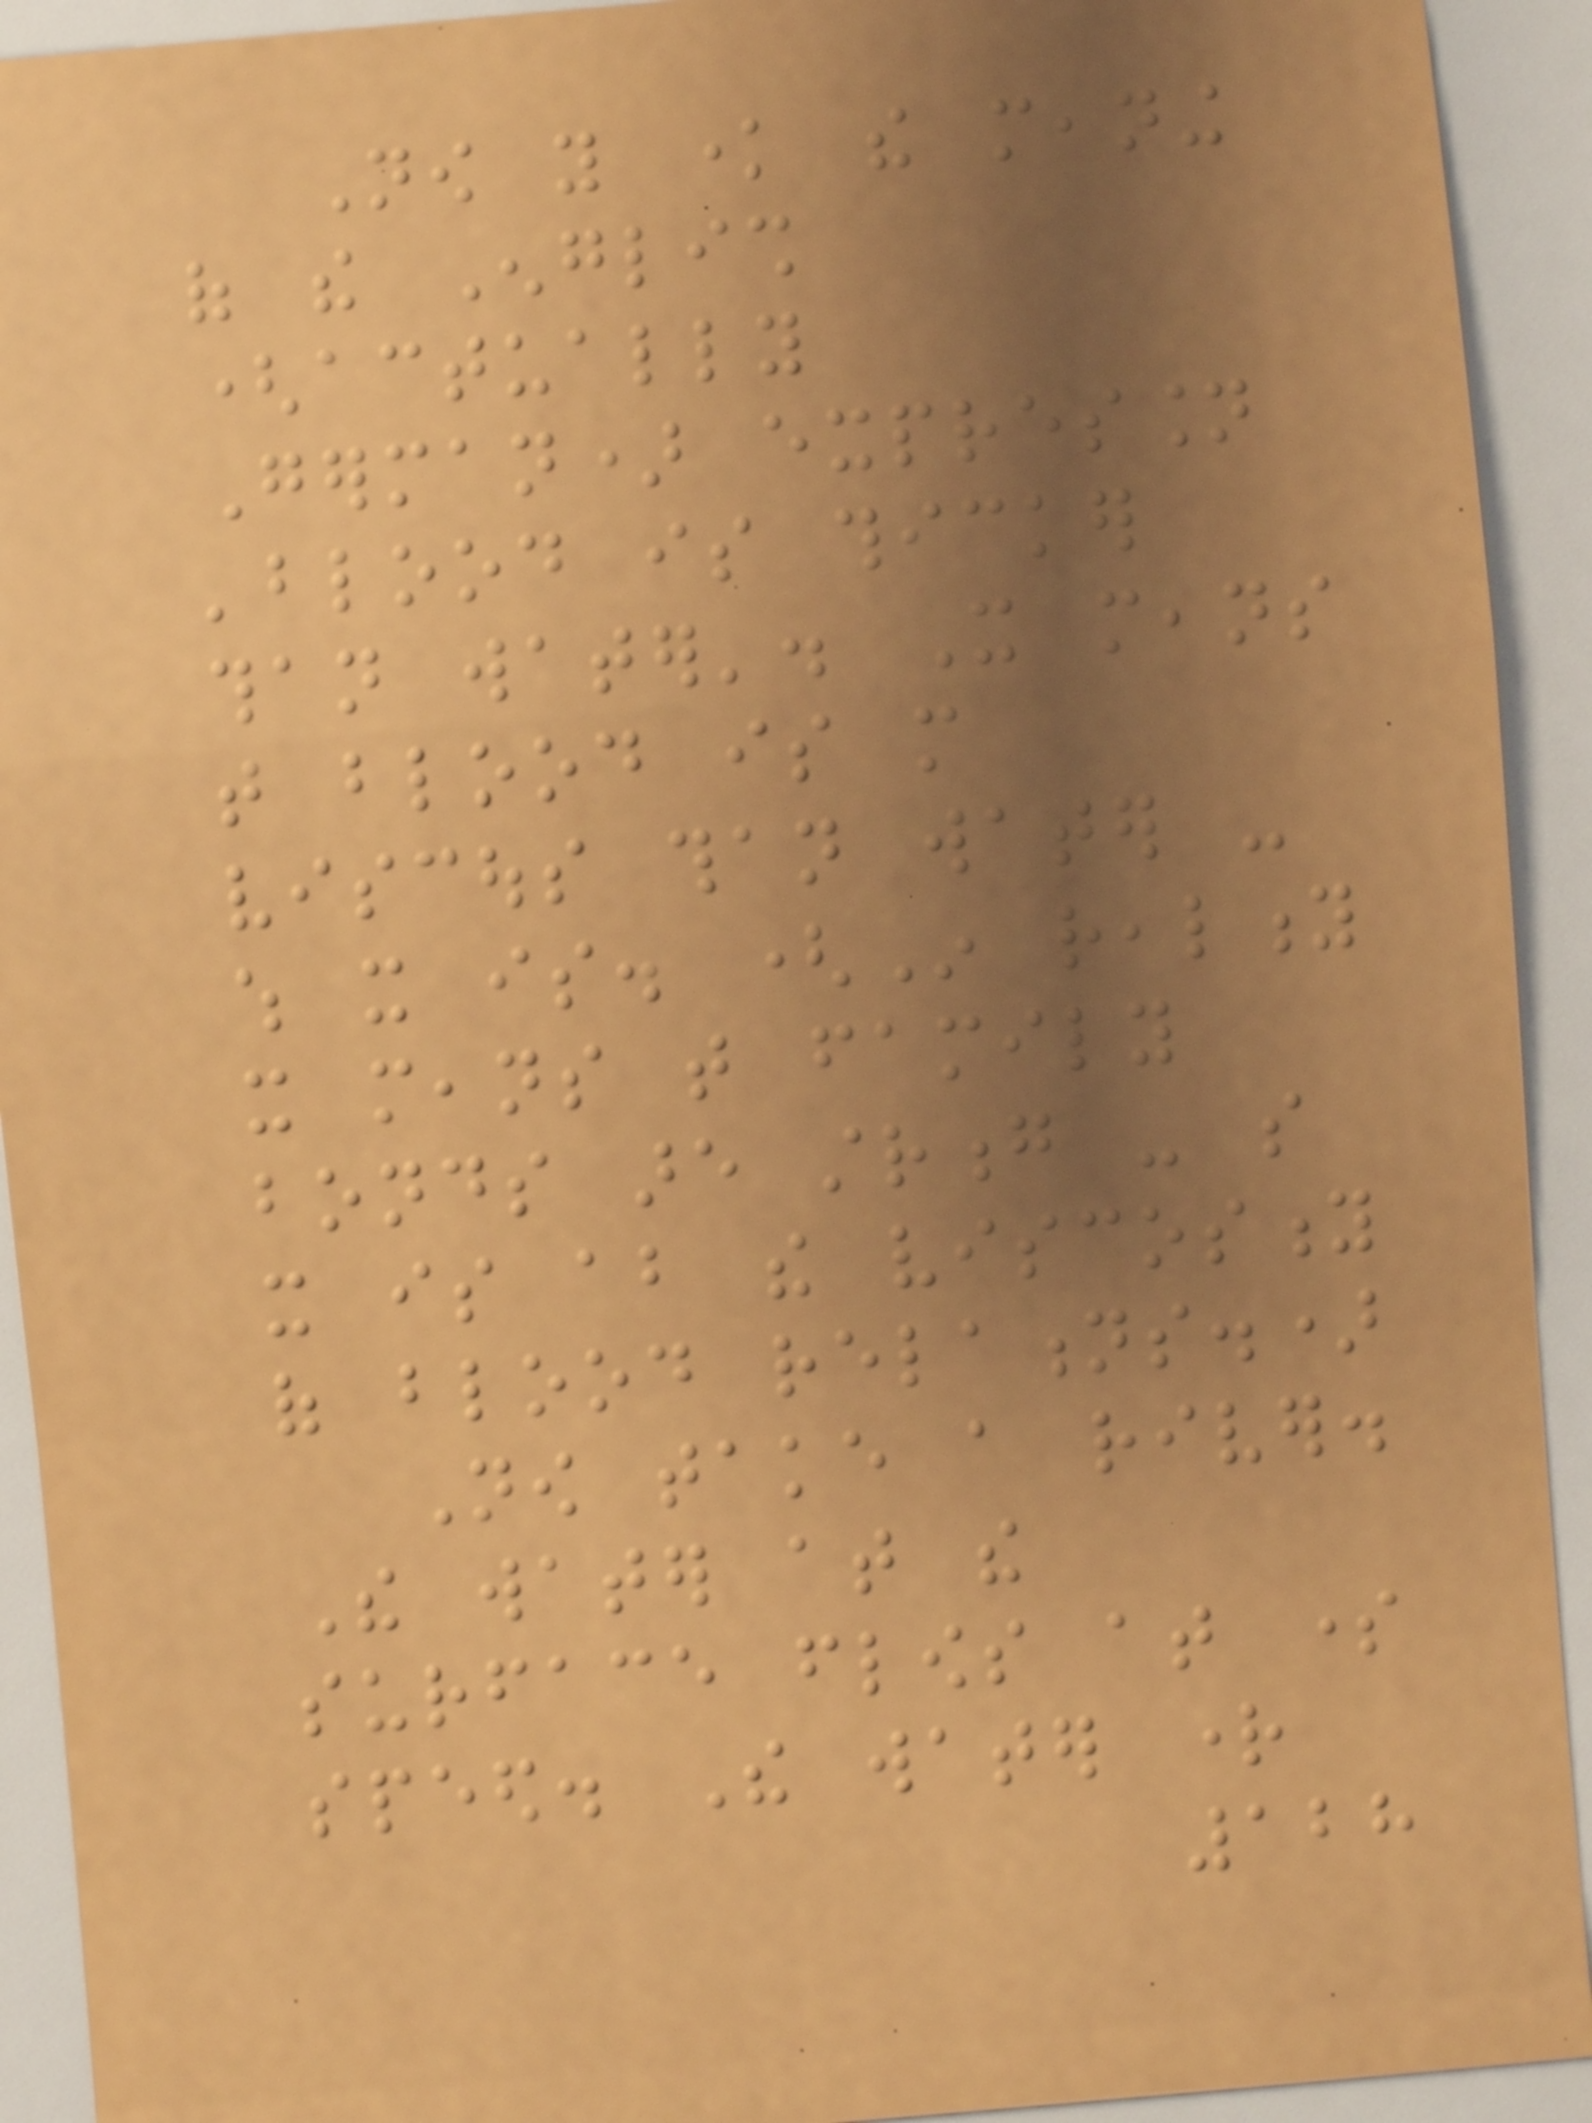Now you know the meaning
of the English
(actually
German) expression
'blood is thicker
than water'. It means
that blood is more
viscous than water -
which it is. (In reality
it means that family
bonds are strong - so
it is about the viscosity
of blood relations.)
Now take a river.
The water at the
surface flows at some
speed. The water right
128
